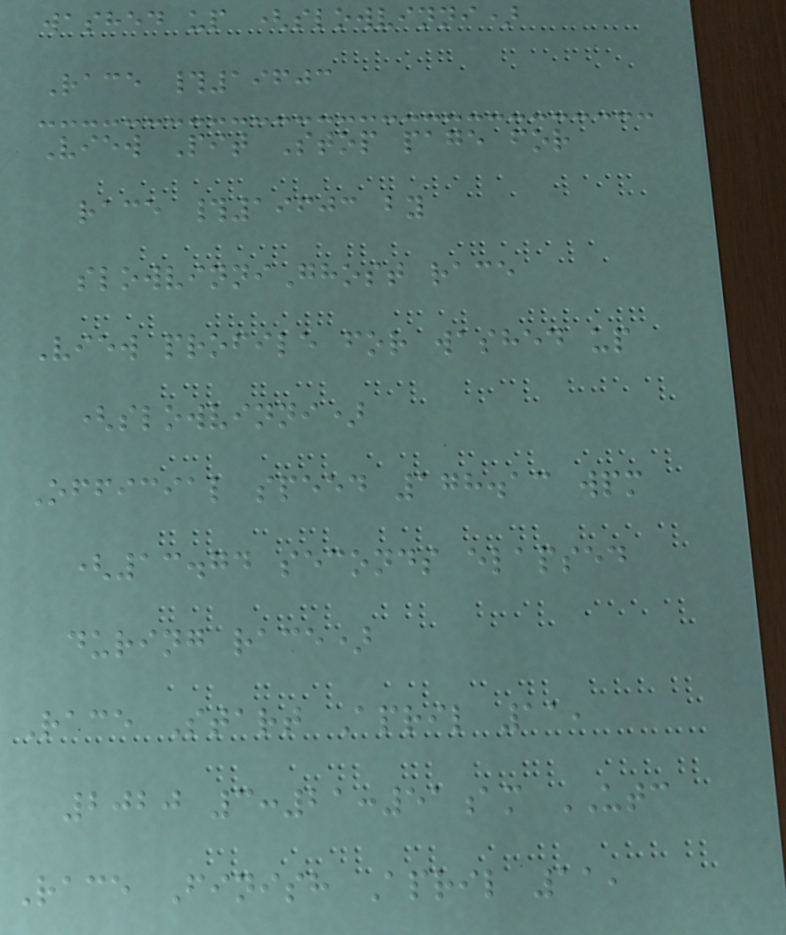washed up (slowvinni)
Race #19603
View Pit Stop page for
race #19603 by
slowvinniGhost race
View profile for washed up
(slowvinni)
Official speed 178.13 wpm
(13.74 seconds elapsed
during race)
Race Start April 11,
2020 3:21:51am UTC
Race Finish April 11,
